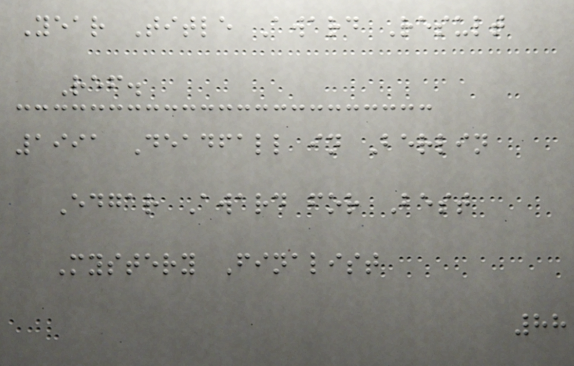Year Title Award Result
Ref.
1991 Deadfall in Berlin
Edgar Award for Best
Mystery Finalist
88
